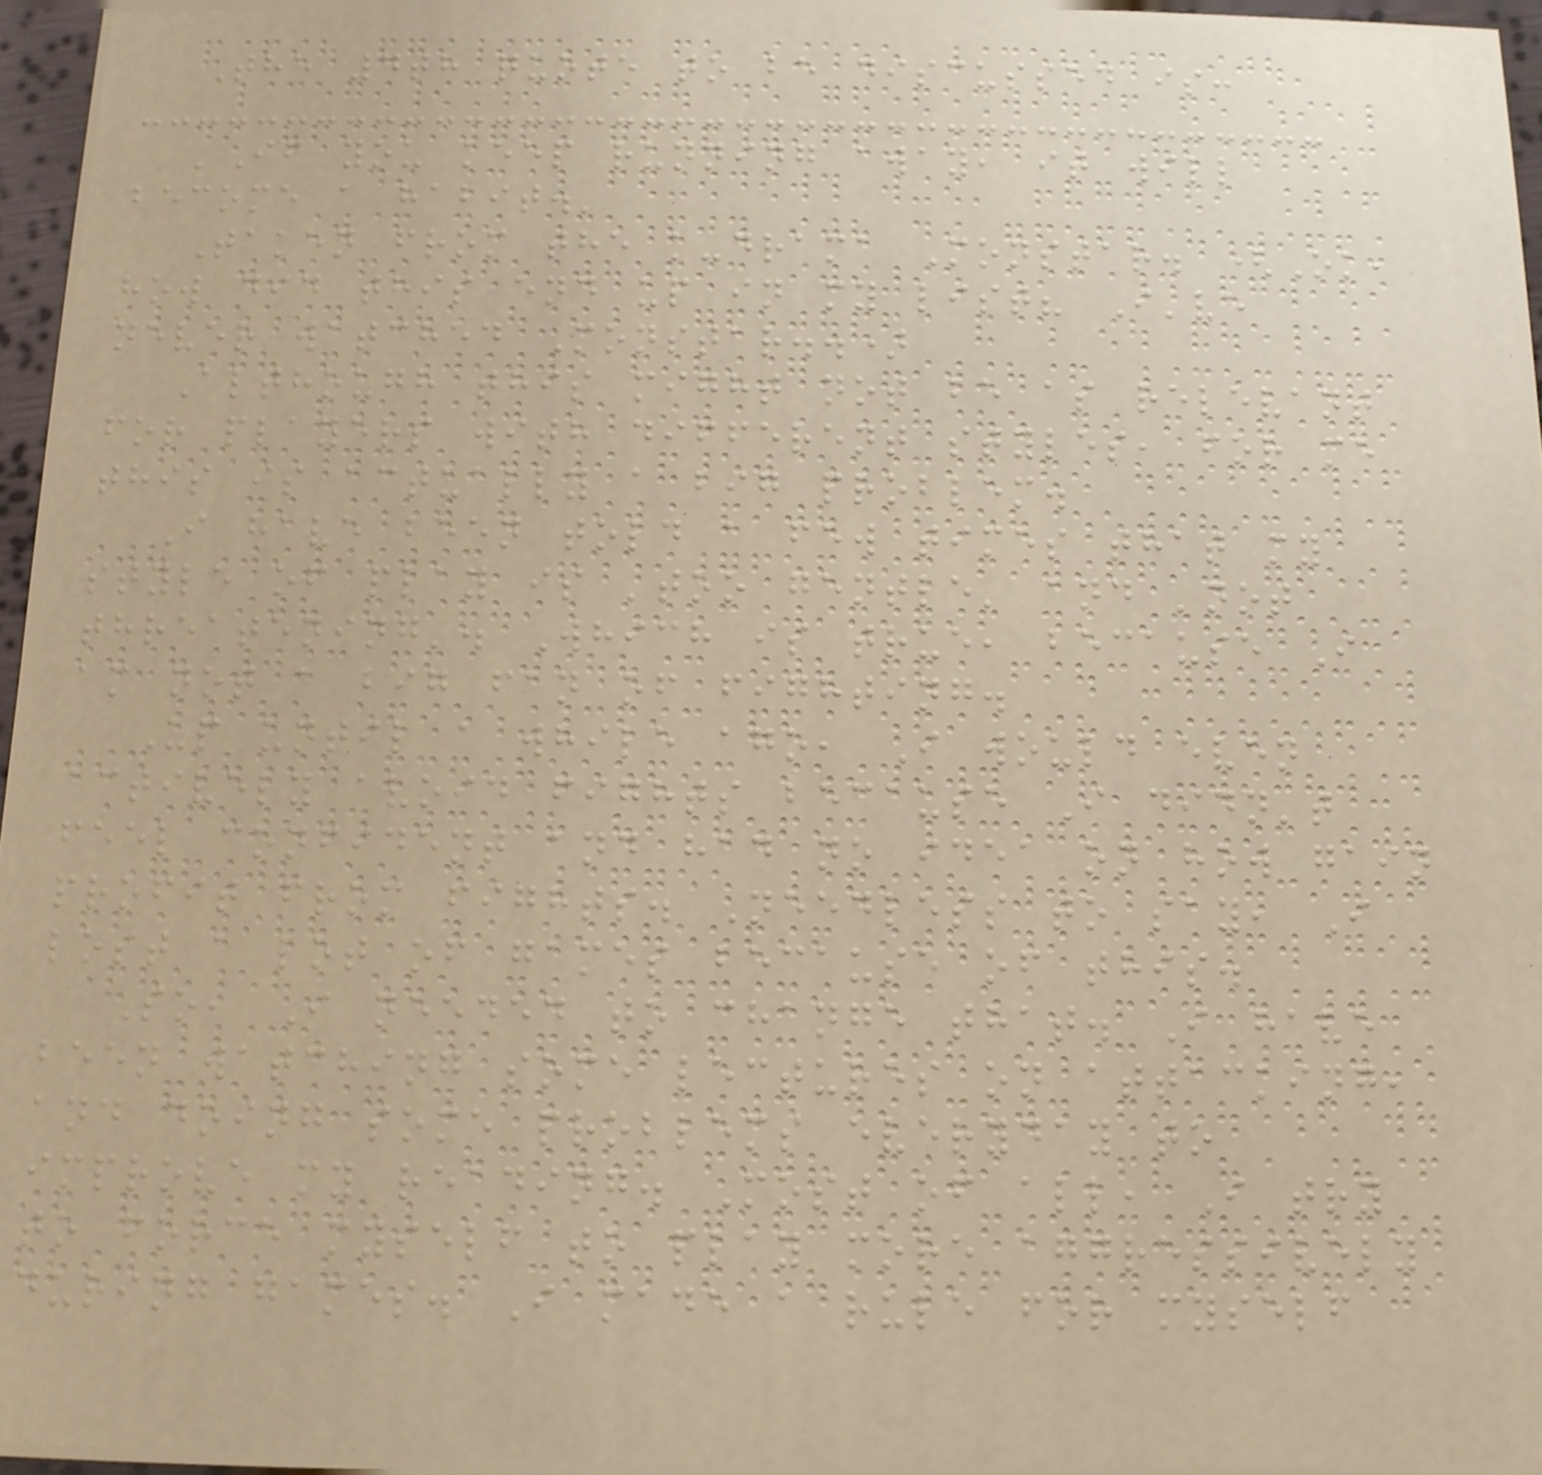The 4th quote to be discussed is:
'If you keep running away, it will
become a habit.'
Taken from the k-drama Monstar. (Ok,
how did this end up in my list? I've
never watched Monstar..)
Although this might not be as relevant
for players with different styles, for me
this is actually a big problem.
I have been told a few times that my
style of play is 'too gentle' and 'not
threatening'. Which is true, because I
am not a big fan of fighting.
Up until a while ago, I would even
actively avoid fights because I didn't
feel confident and had no idea on how gain
profit from fights. Needless to say, I
lost a lot of games because of this.
So, I needed to change that. I have
been watching some lectures on attacking,
and doing some problems everyday to
improve my reading. Most of all, I try
to force myself to play more aggressively
during games. I made a rule for myself
